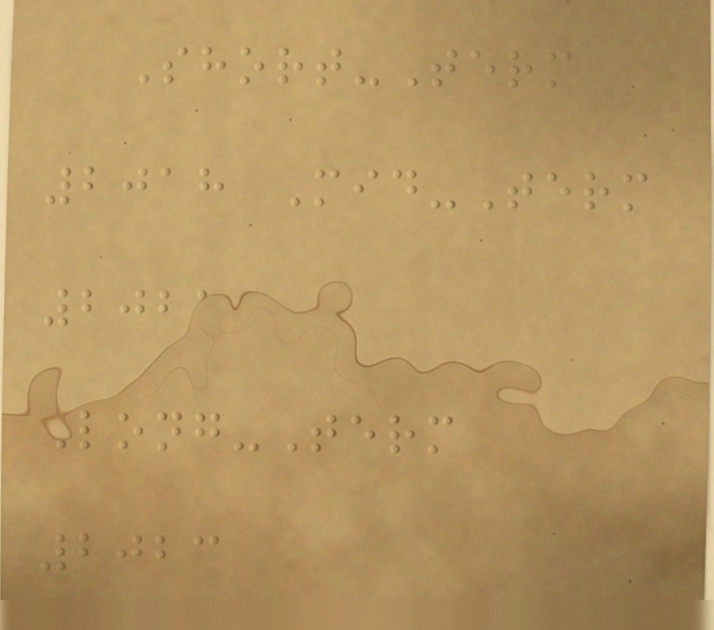Short-Term
2018 Mid-Term
2021
Long-Term
2023
